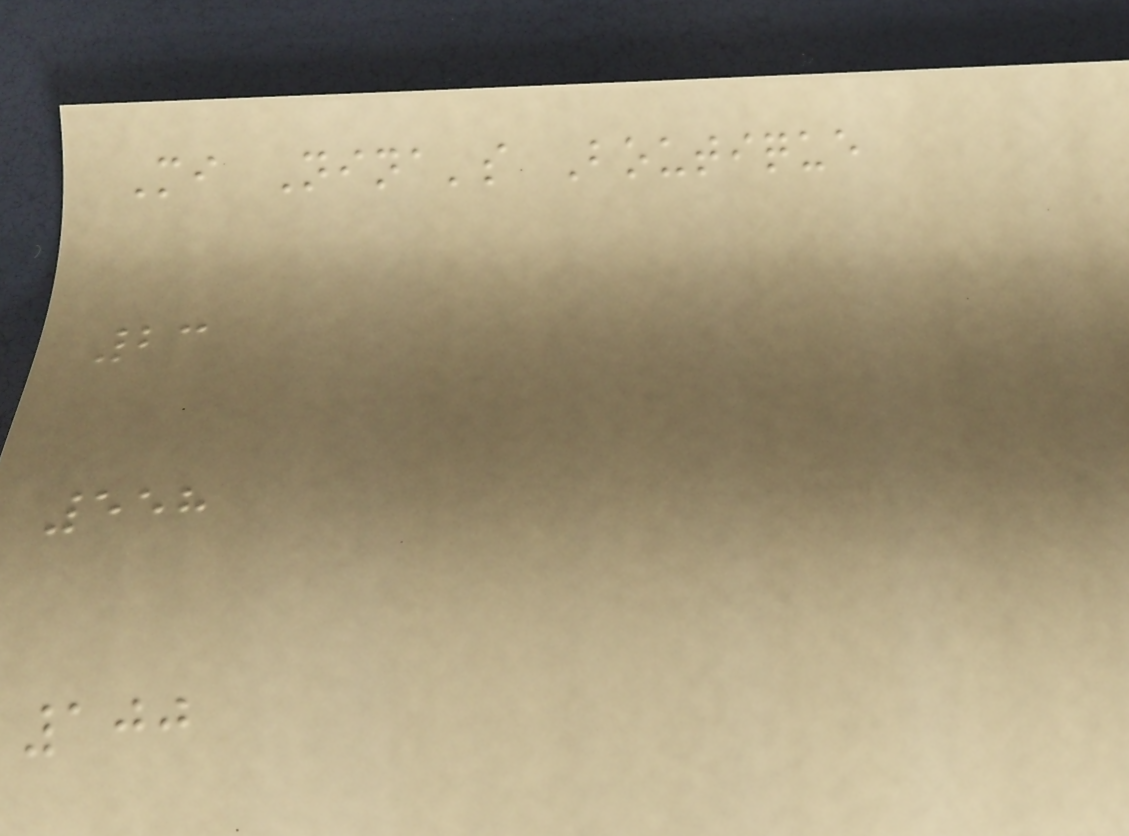Mi Nina's Boutique
23
558
100
